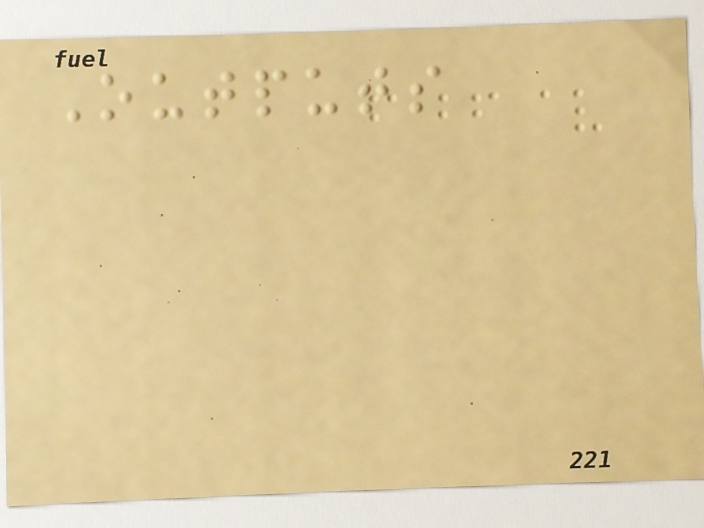Outputs
